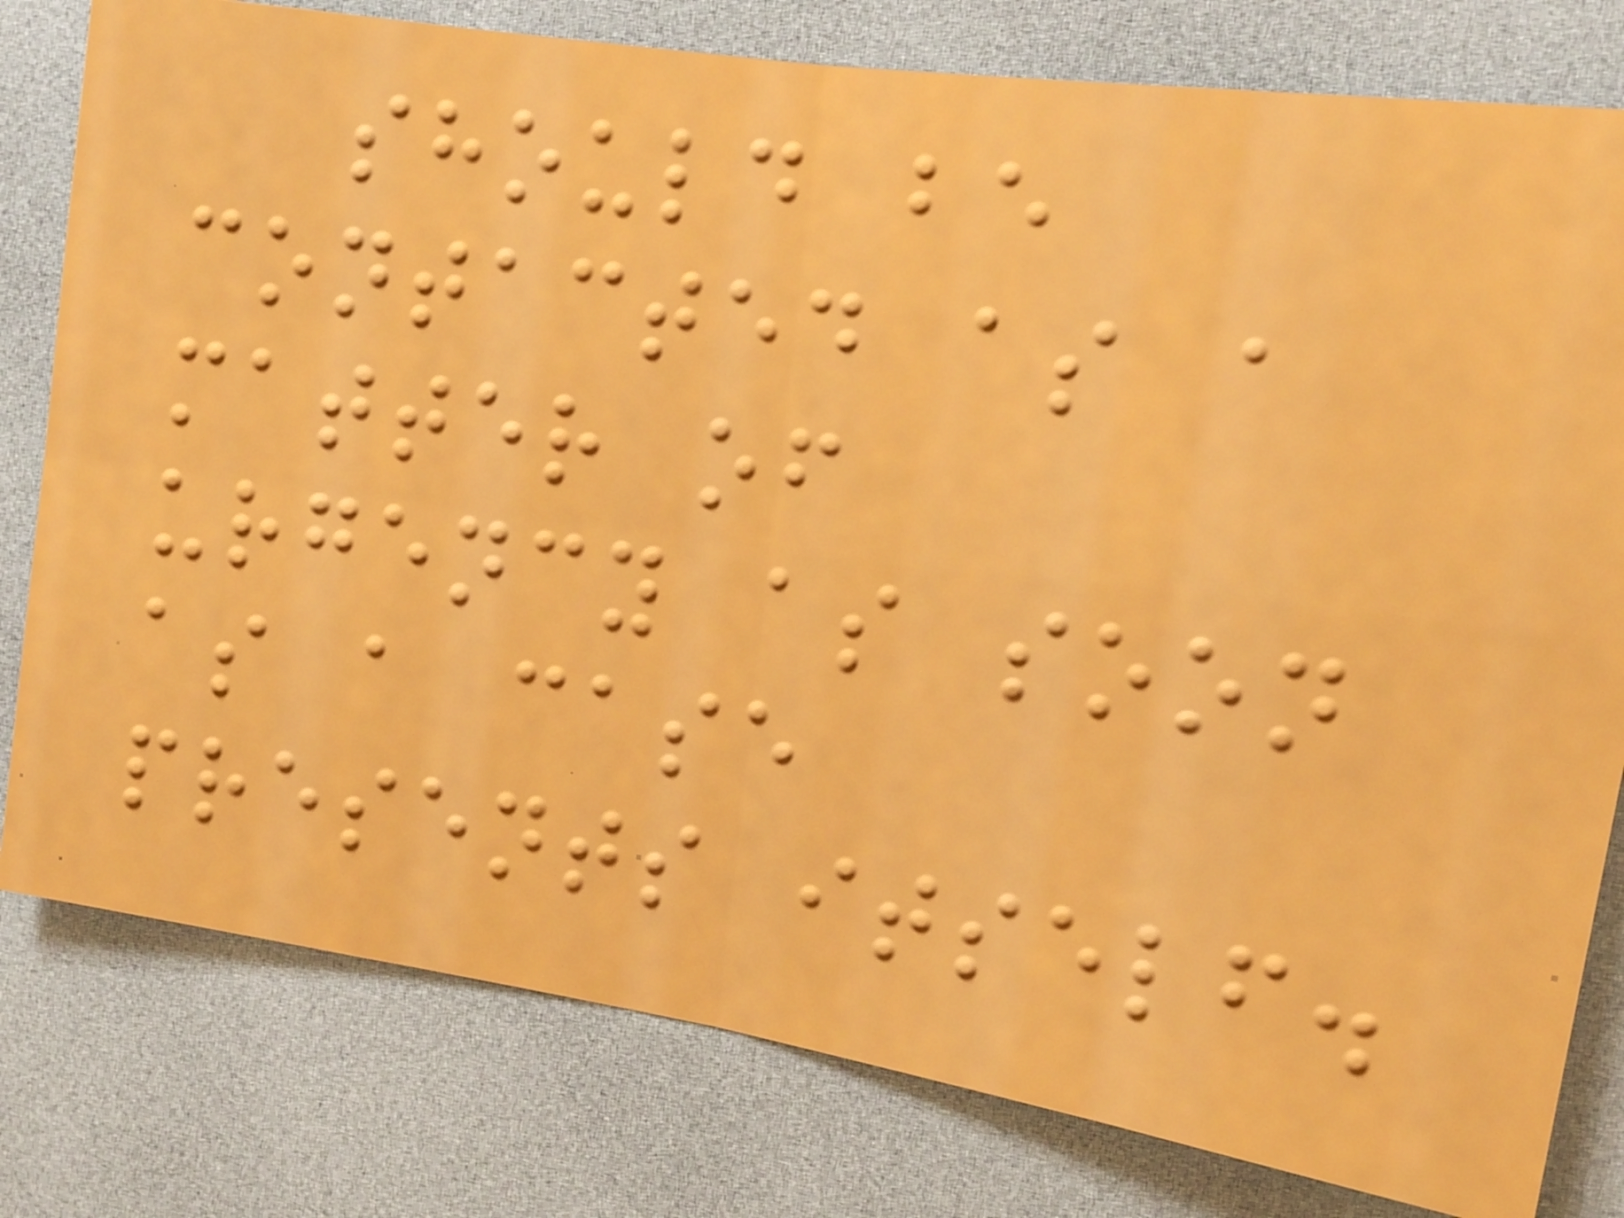should be
contacted as a
matter of
urgency as soon
as a case
presents itself.
